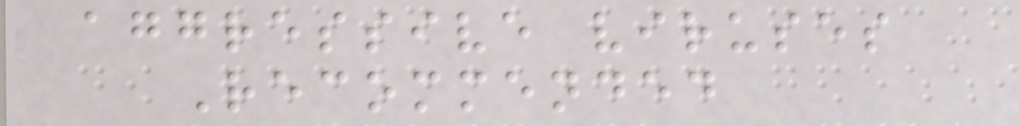aggressive viruses
Recommended
